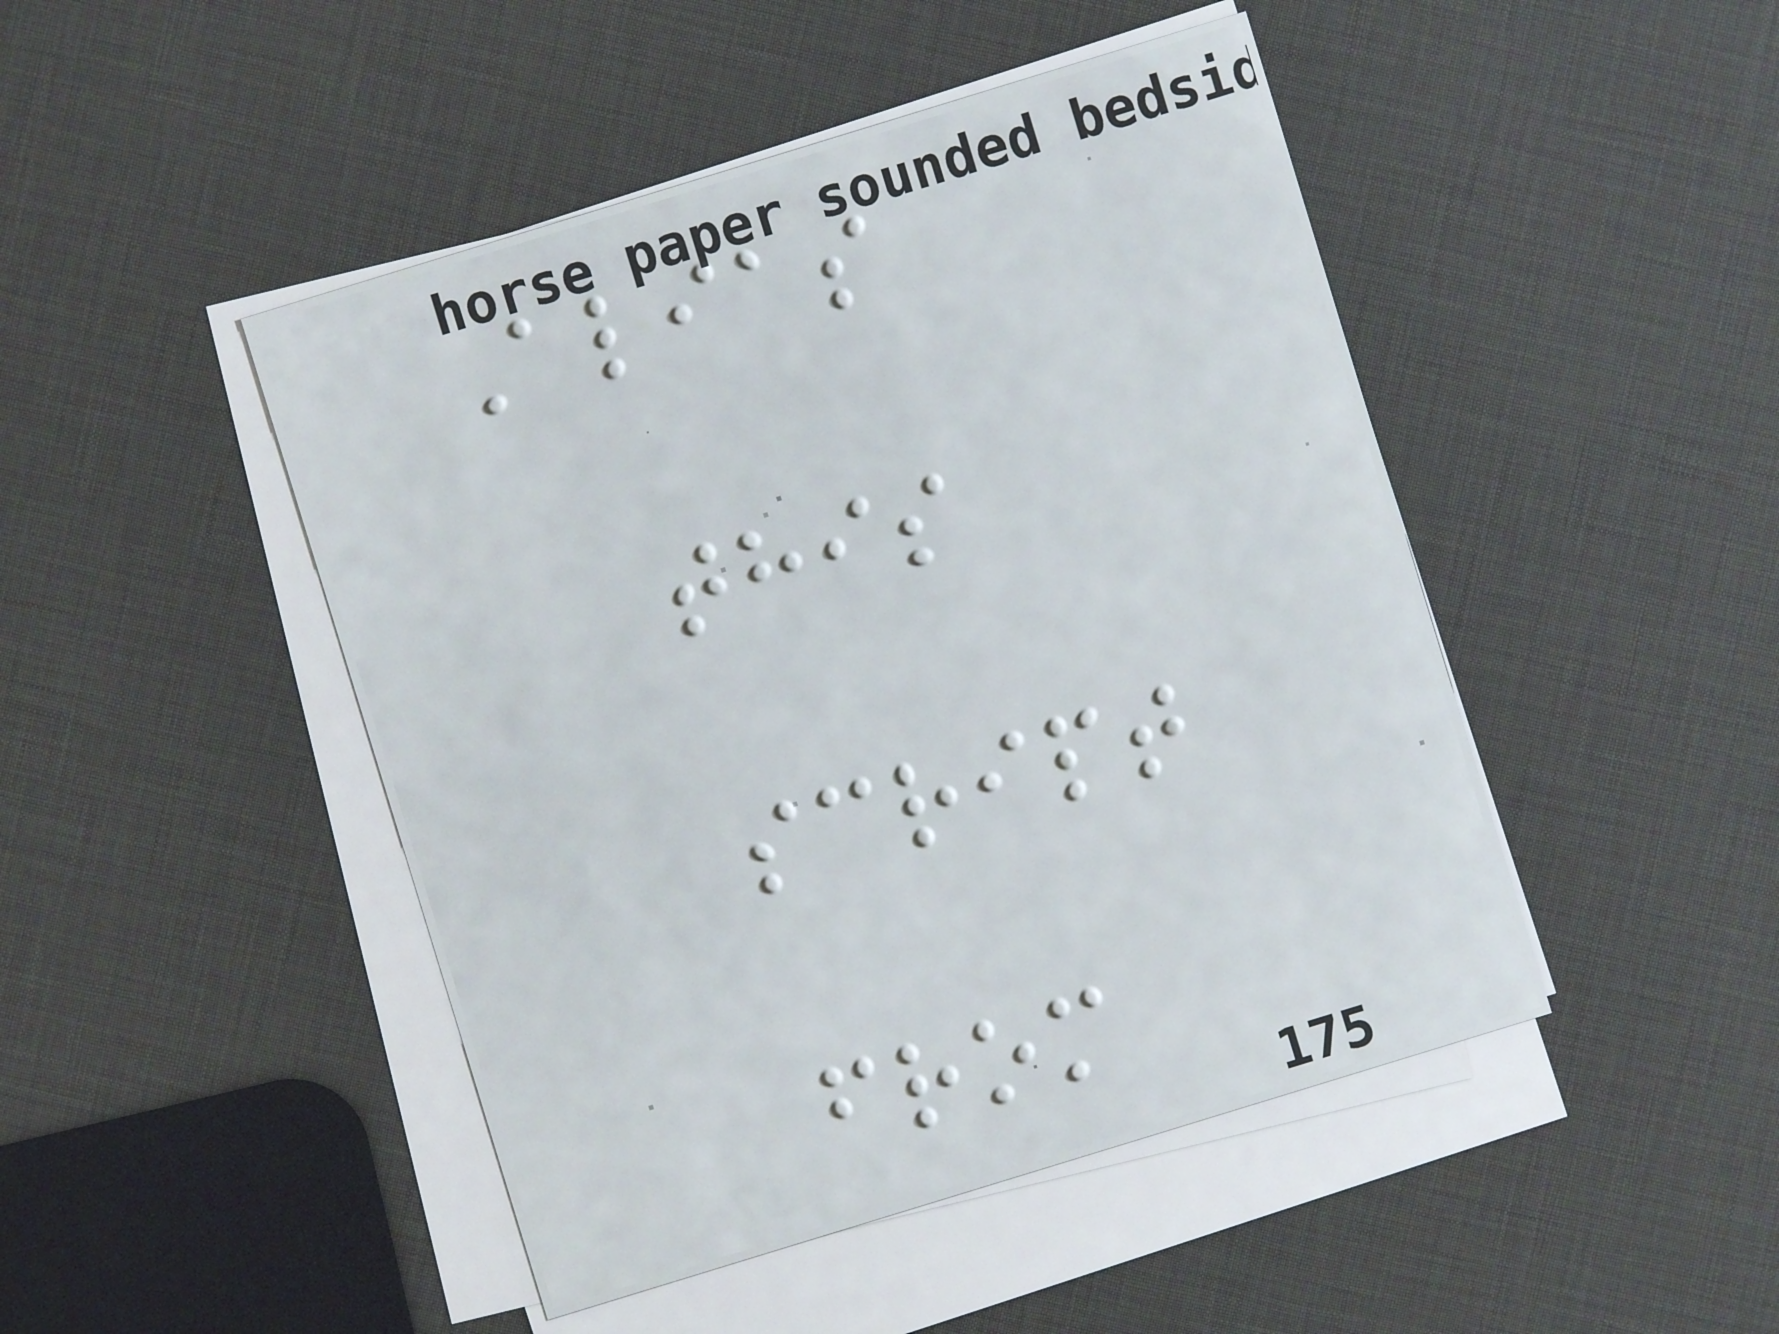Alias
this
script
from
